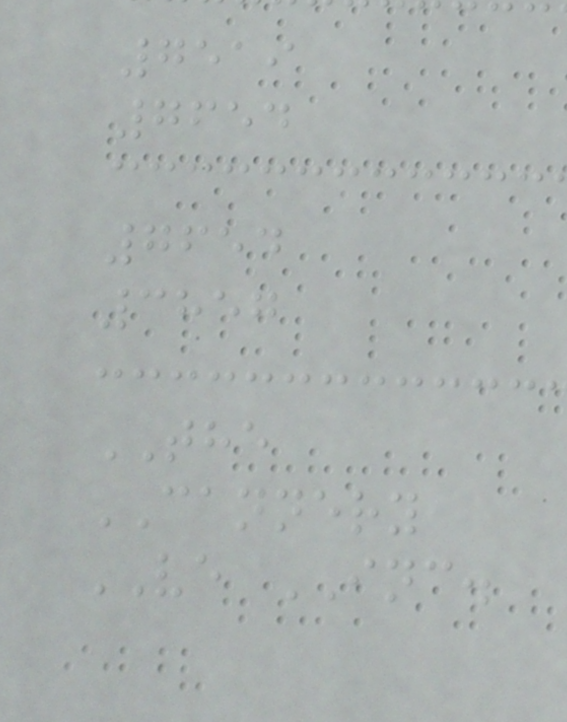7519
7654
7654
3857
THE
CANNERY
VE INC.
